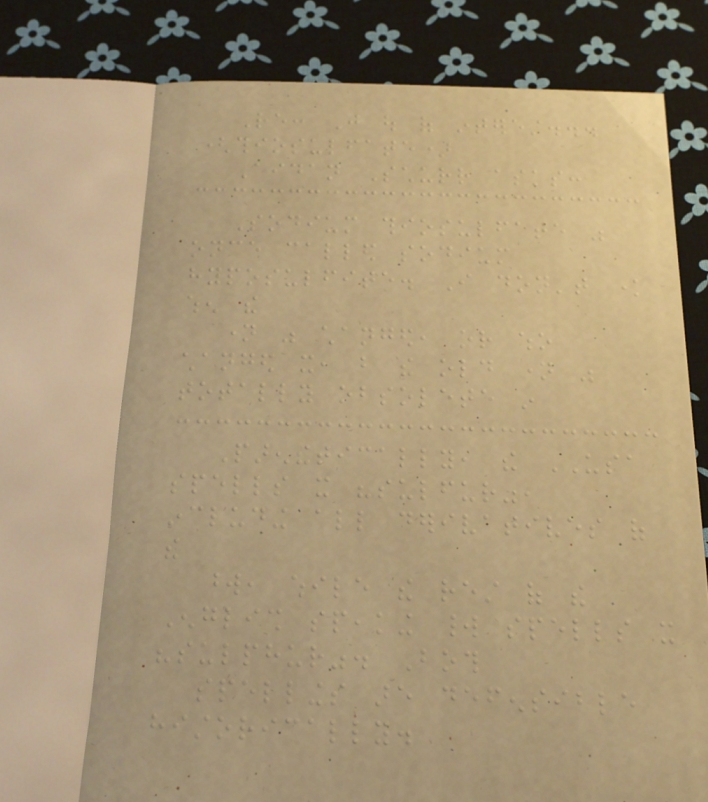Re: Just out of interest...
(thiosulfate)
Aidan Schurr asks:
Sodium thiosulfate was
once called sodium
hyposulfite. I don't know
when the
name was changed, or who
changed it, but the old name was
totally obsolete in
Parenthetically, the USA
spells it "sulfur",
including all derivatives of
the
word, while the rest of the
English speaking world spells it
"sulphur". Both
spellings are defensible
historically.
